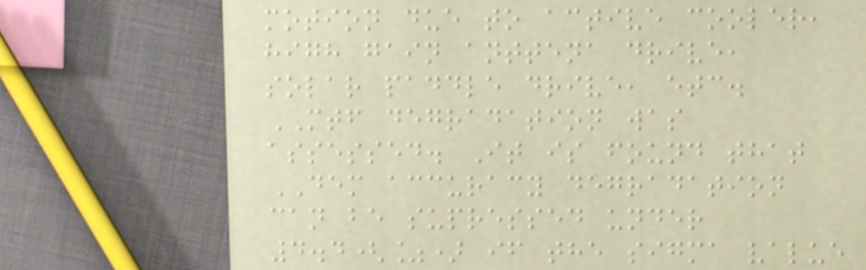motion due to active cooler,
high gain anttena drive,
solar paddle drive, etc.
MTF degradation was
assessed. It is found that
DEM accuracy degradation
can be supressed under
4.4(%) if the sigma value
